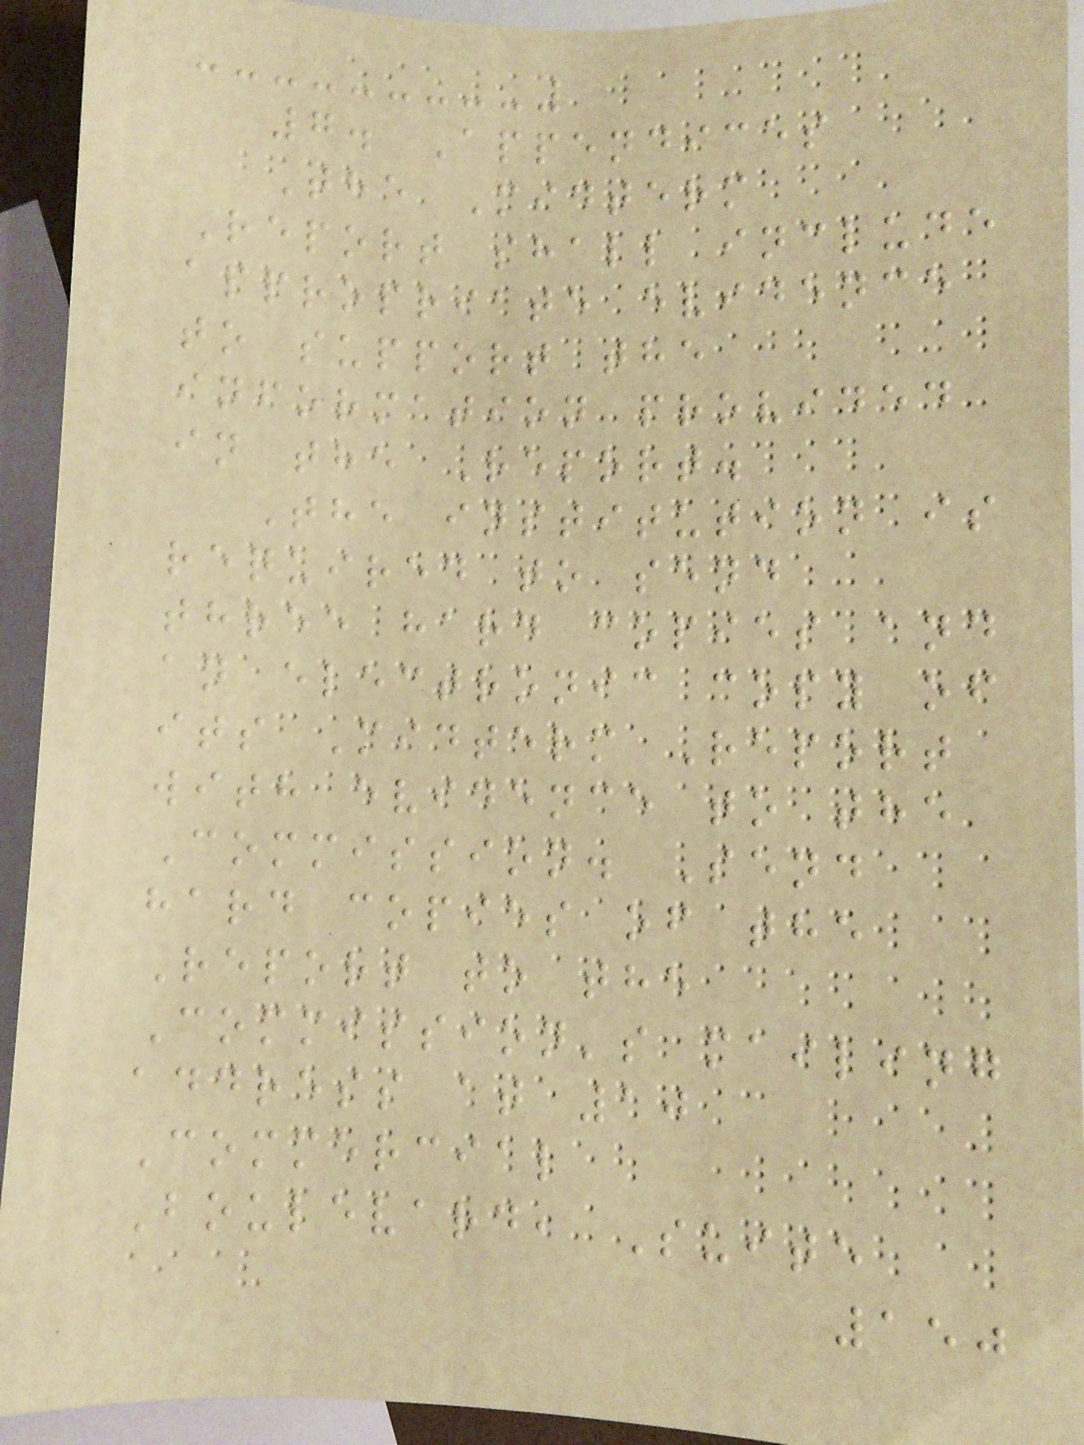7. Appendices
The Midterm
Report shall include
appropriate evidence
to support the
information provided
in the Report.
The institution is
required to send
three hard copies and
an electronic copy of
its Midterm Report
with evidence to the
Commission. Send
hard copies of the
Report to the
Commission's mailing
address at 10
Commercial
Boulevard, Suite
150
